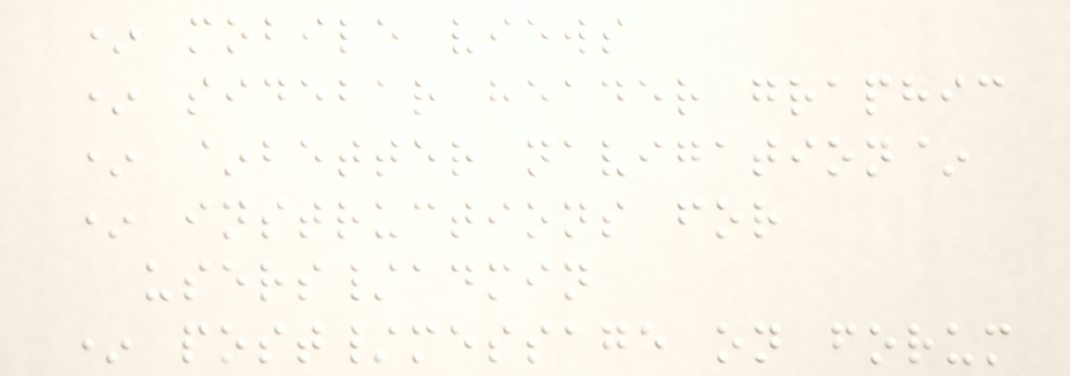* mobile views
* sidebar header graphic
* ~better navigation~
* instructions for
users/admin
* post/message on forum
